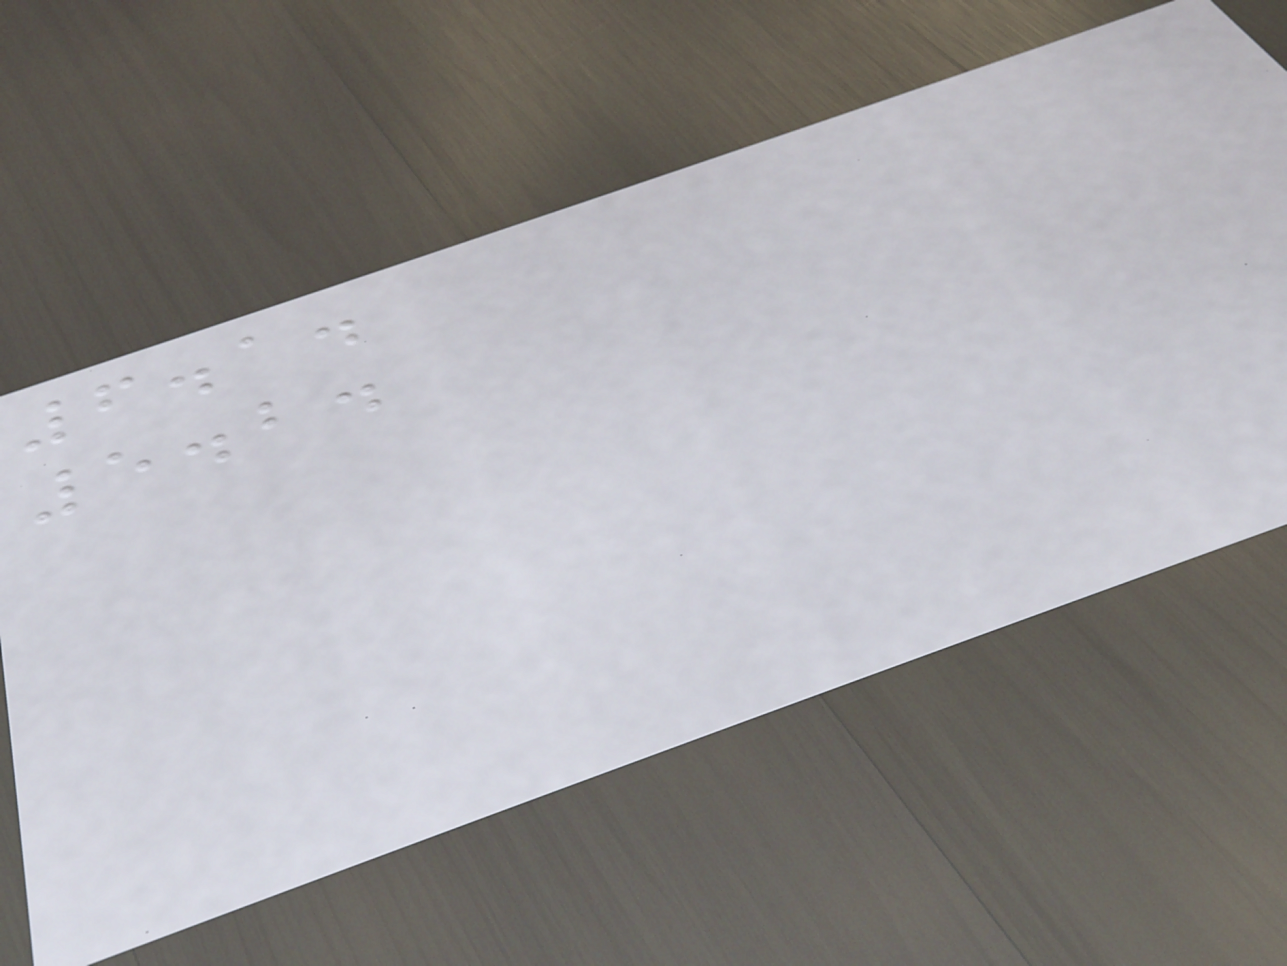6.1.
5.2.
